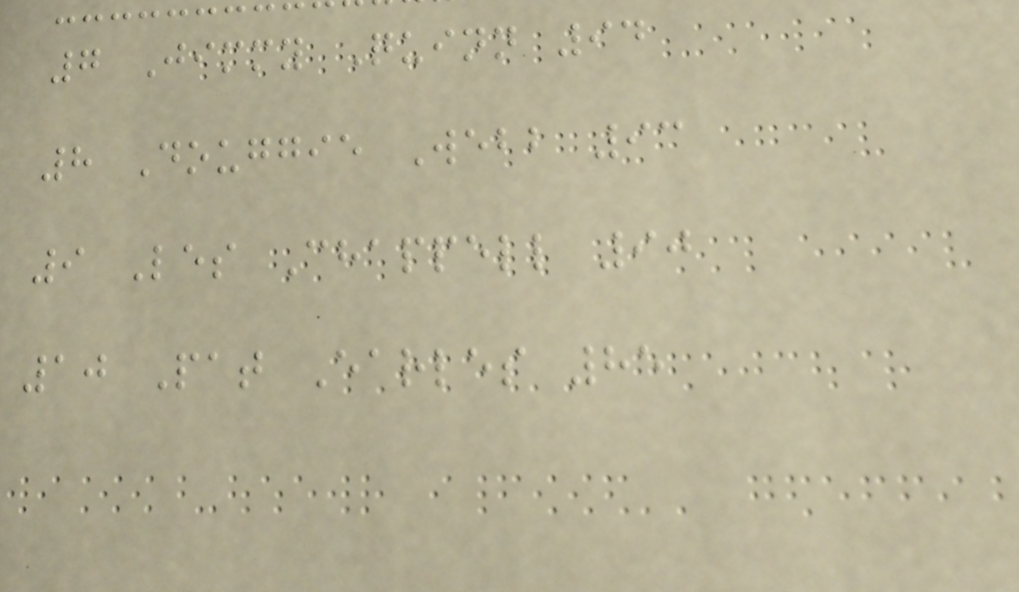7 Jimmy Quinn 94
8 Douggie Webb 93
9 Les Chappell 90
10 Pat Earles 85
